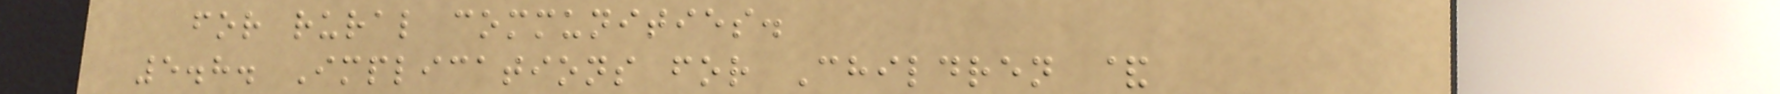for rural communities.
5.8. Implications for Children &
